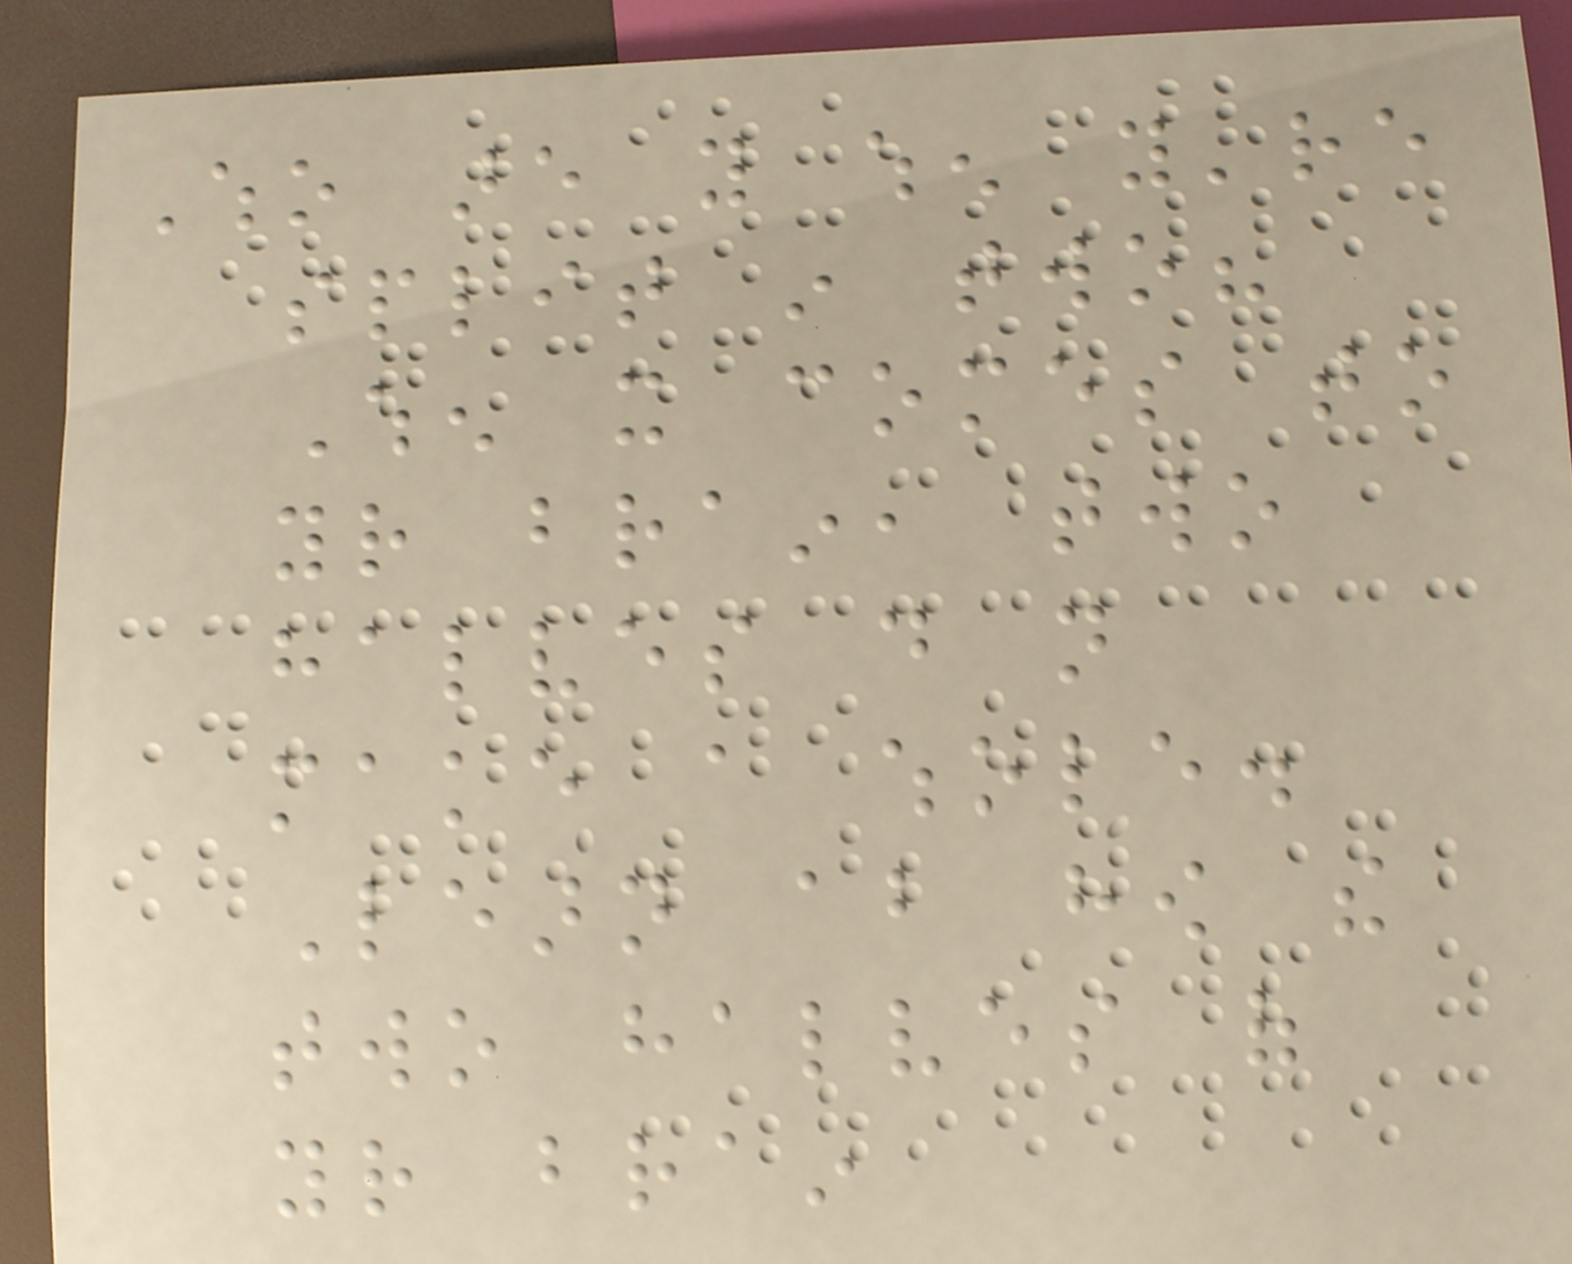Who are you when you're
split in two?
When it comes to
your brain, two
halves do not
make a whole.
Learn about how the
two halves of
your brain
